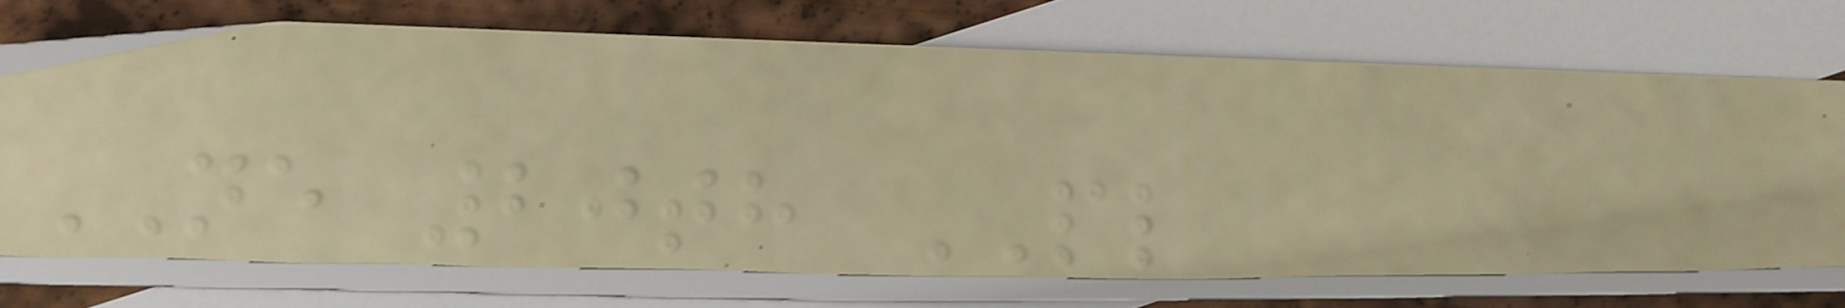NE 20th PL
